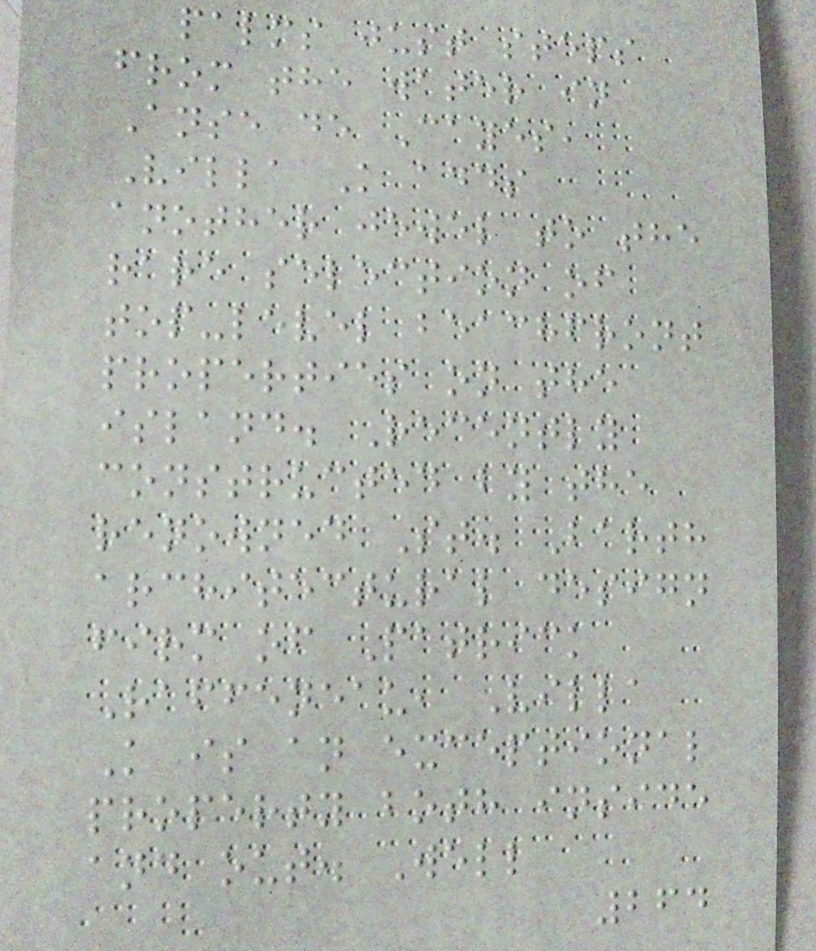palms just steps
from the water in
Anse de Cayes,
Villa K adds
another jewel to the
rare selection of
top-level beachfront
properties on the
island. Recently
constructed by the
renowned St. Barth
architectural design
firm of Patrick
Raffeneau, Villa
K is an exceptional
property both inside
and out. Well
264
